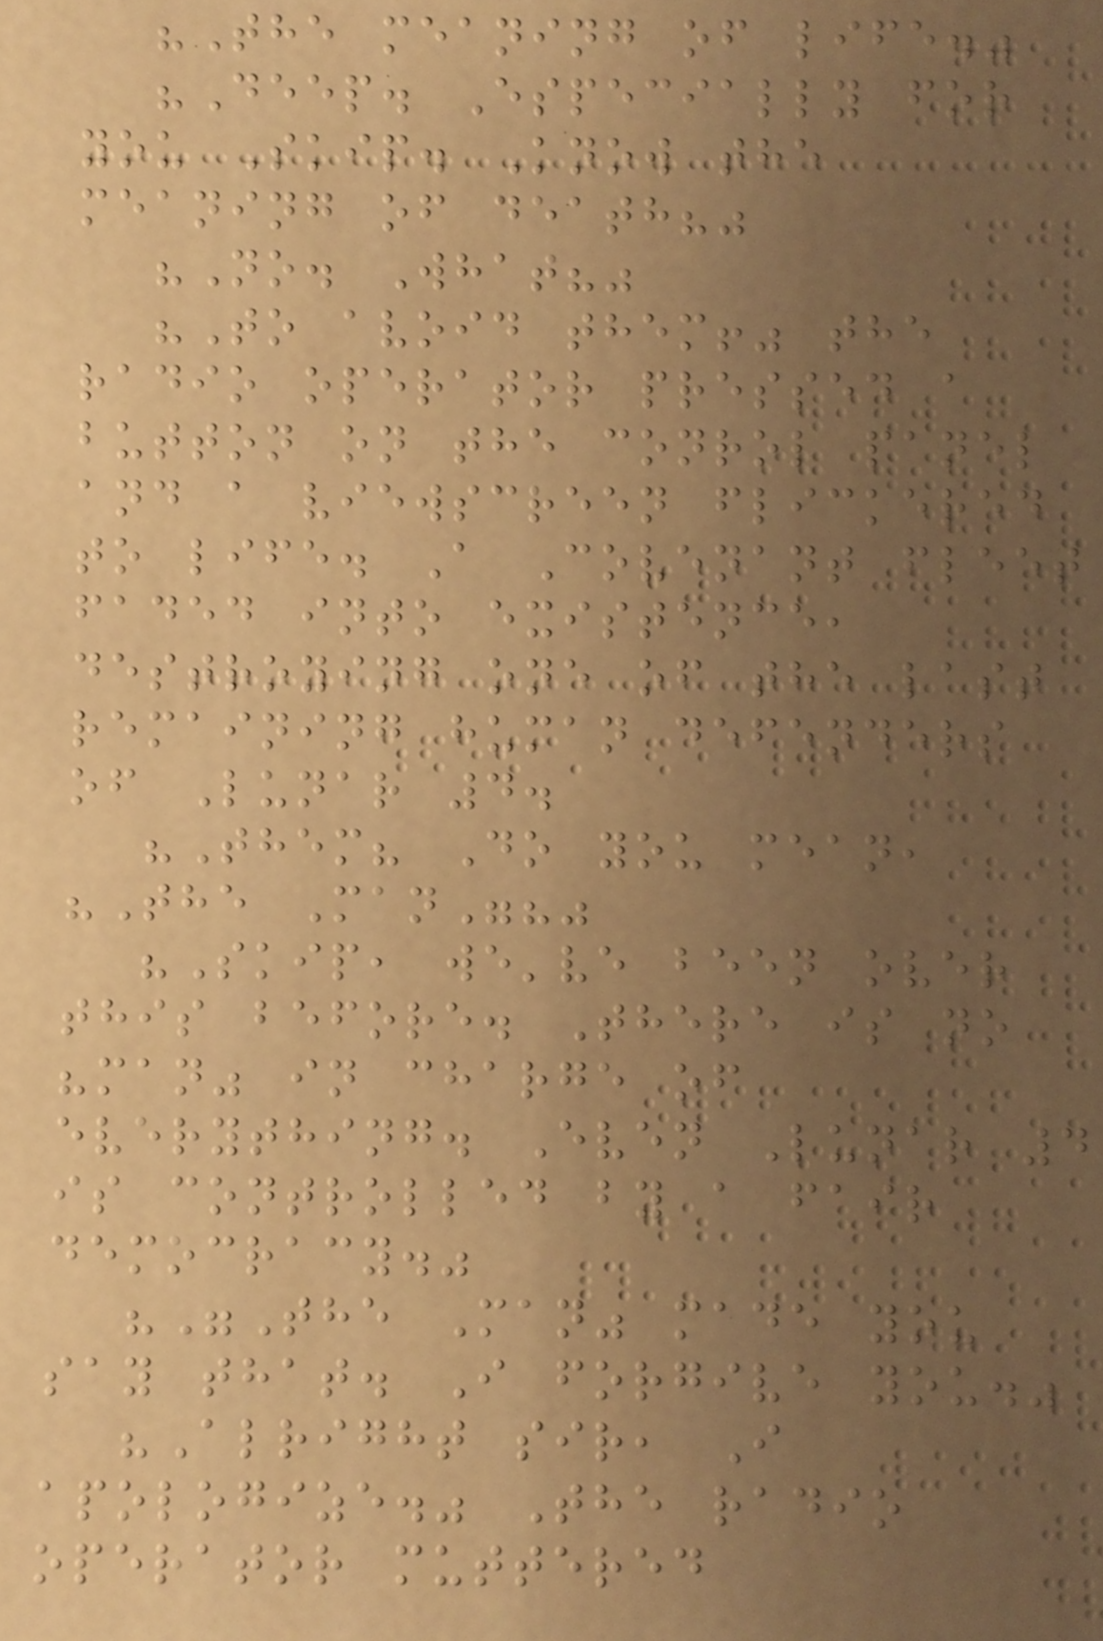"The meaning of life."
"Deep. Especially for
you Skip. Know the
meaning of death?"
"No. What?"
"To avoid them!" the
radio operator pressed a
button on the conrol panel
and a viewscreen flickered
to life. A Covenant fleet
faded into existence,
destroying one of the last
remaining human defenders
of Lunar 4.
"Them? Do you mean,
"The Man"?"
"Skip, we've been over
this before. There is no
"man" in charge of
everything. Even Lunar 4
is controlled by a fair
democracy."
""The Man" made you
say that. I forgive you."
"Alright sir, I
apologize." The radio
operator muttered
